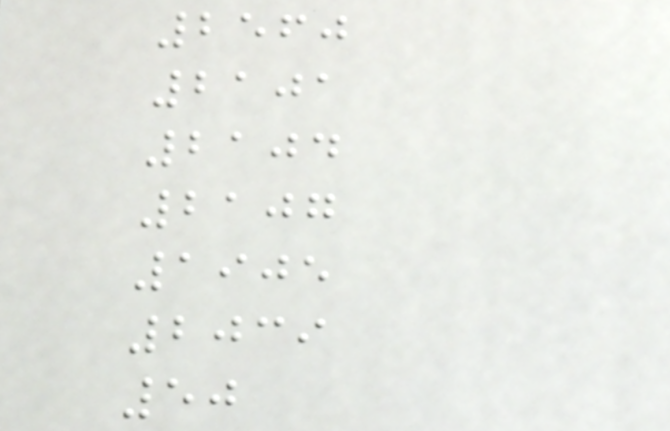2560
2101
2104
2107
1905
2039
50
